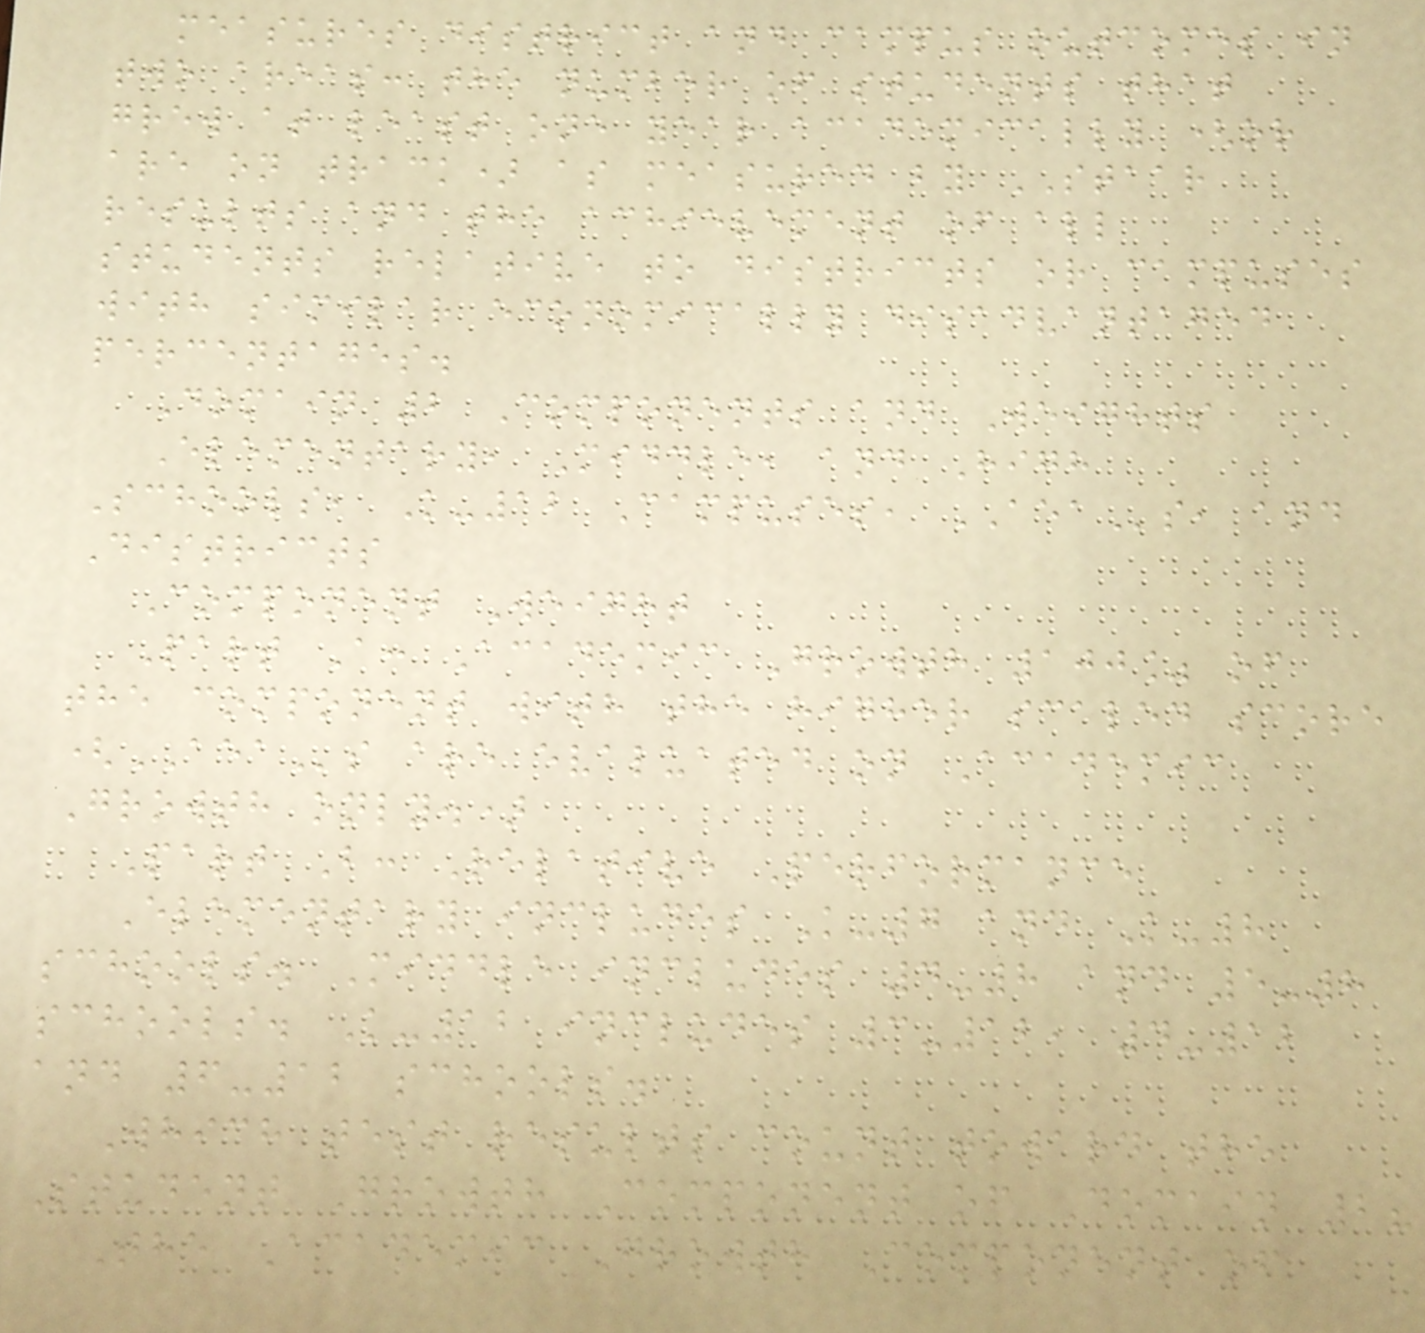measures district and campus outcomes in
two areas: the number of students that
grew at least one year academically (or
are on track) as measured by STAAR
results and the achievement of all
students relative to districts or campuses
with similar economically disadvantaged
percentages.
Domain 2 Components and Weights
Elementary, Middle, and High
Schools, K-12 Campuses, AEAs, and
Districts
Component Weight
Part A: Academic Growth 100% of
the component with the higher scaled score
(AEAs are evaluated on Academic
Growth only.)
Part B: Relative Performance
Elementary includes K-7 and K-8
schools. Middle includes 4-8 and 5-8
schools. K-12 includes 3-12, 4-12
and 6-12 schools.
Which test results count toward the
Student Growth Component of Domain 2?
The Academic Growth Component of
